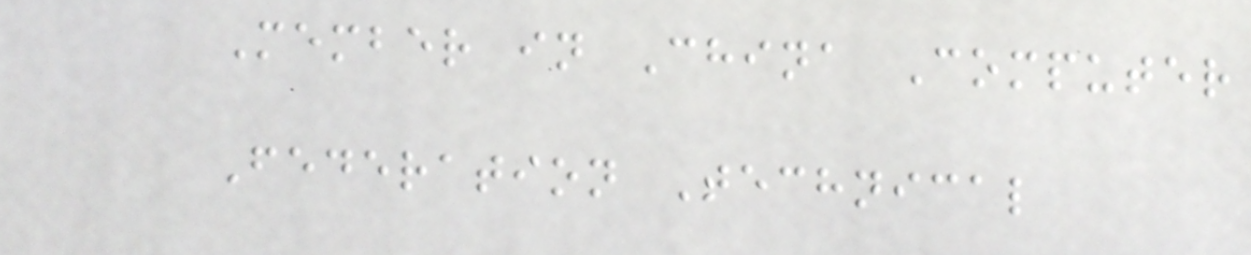Member in China Computer
Federation Technical
